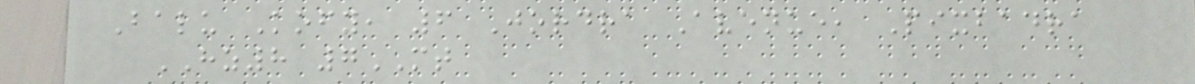Balu Kofy, 6 Jordra Avenue, Pixbadra
HZ8 7MT
